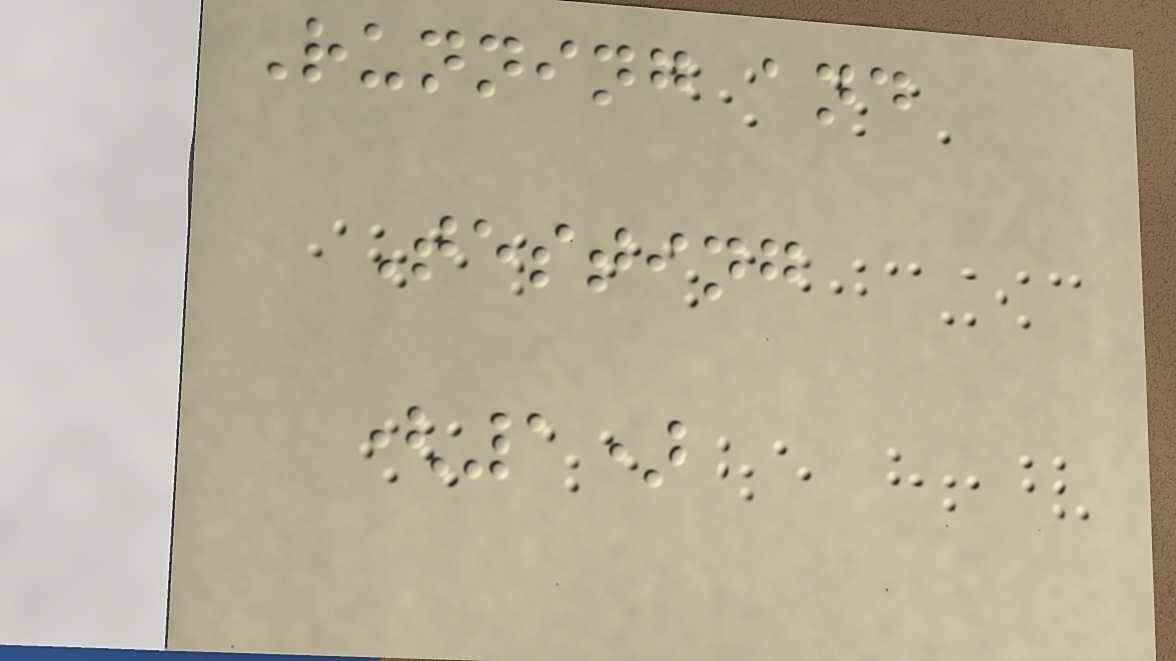Running and
Testing
(1)
